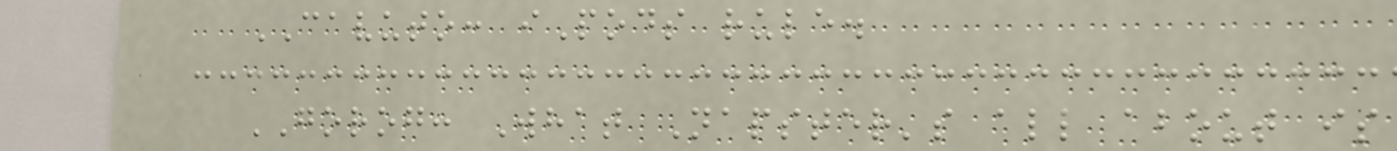CAVUTO: iPods rule.
GOROG: What Napster's all about is
